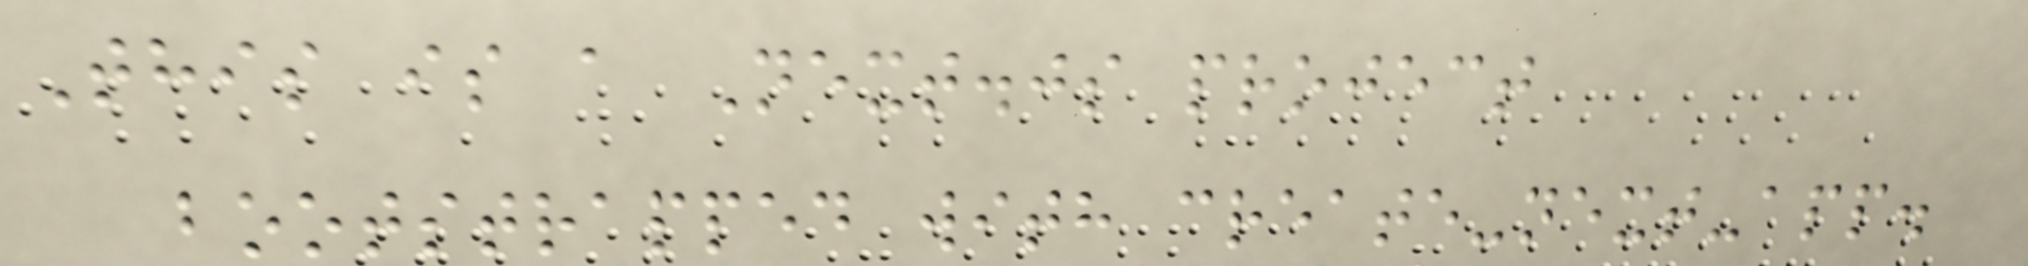This is a Next.js project
bootstrapped with create-next-app.
